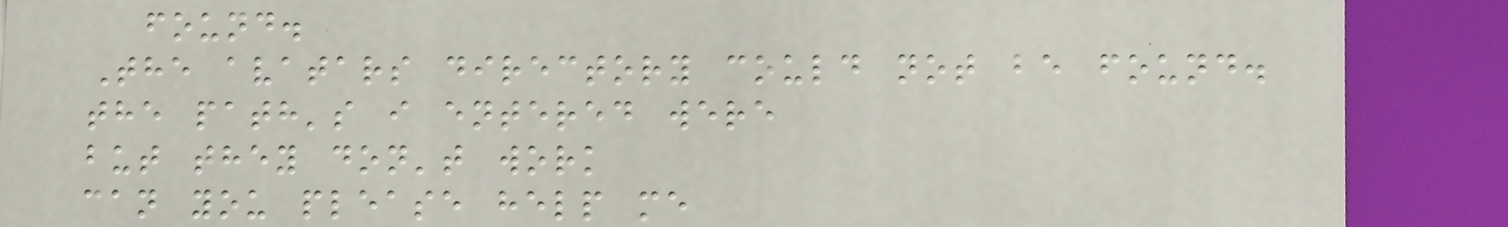found.
The avatars directory could not be found.
the path's i entered were
but they don't work
can you please help me
